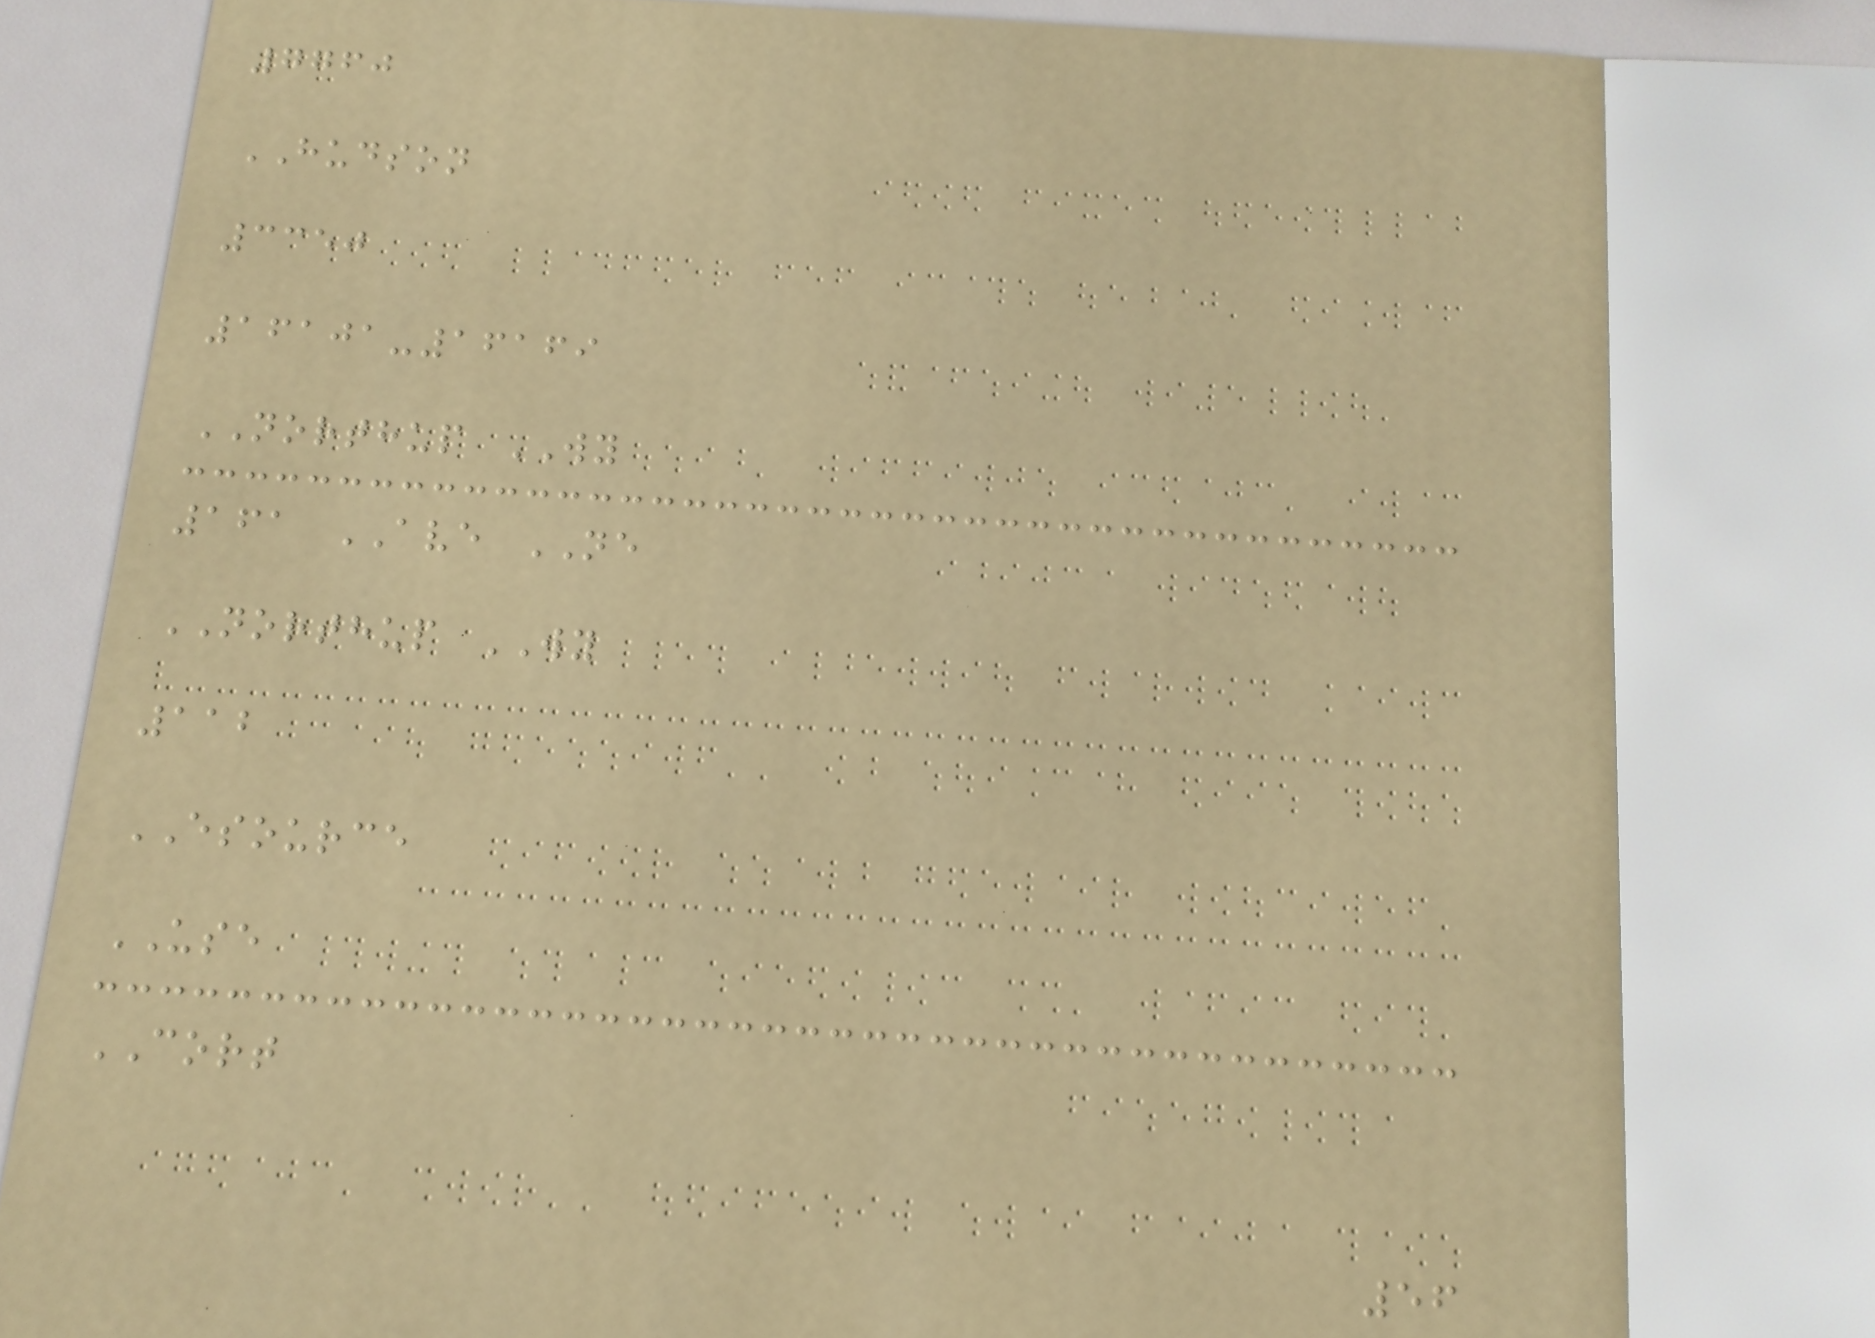7760
HUDSON
3350
16101-16169
NORTHUP WY
161 AVE NE
NORTHUP WY
112
ESOURCE
USE
CORT
56
